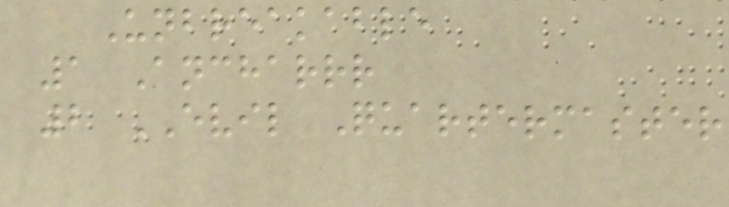Unbreakable
1 Ancharrr
2 EVIL Quartermaster
